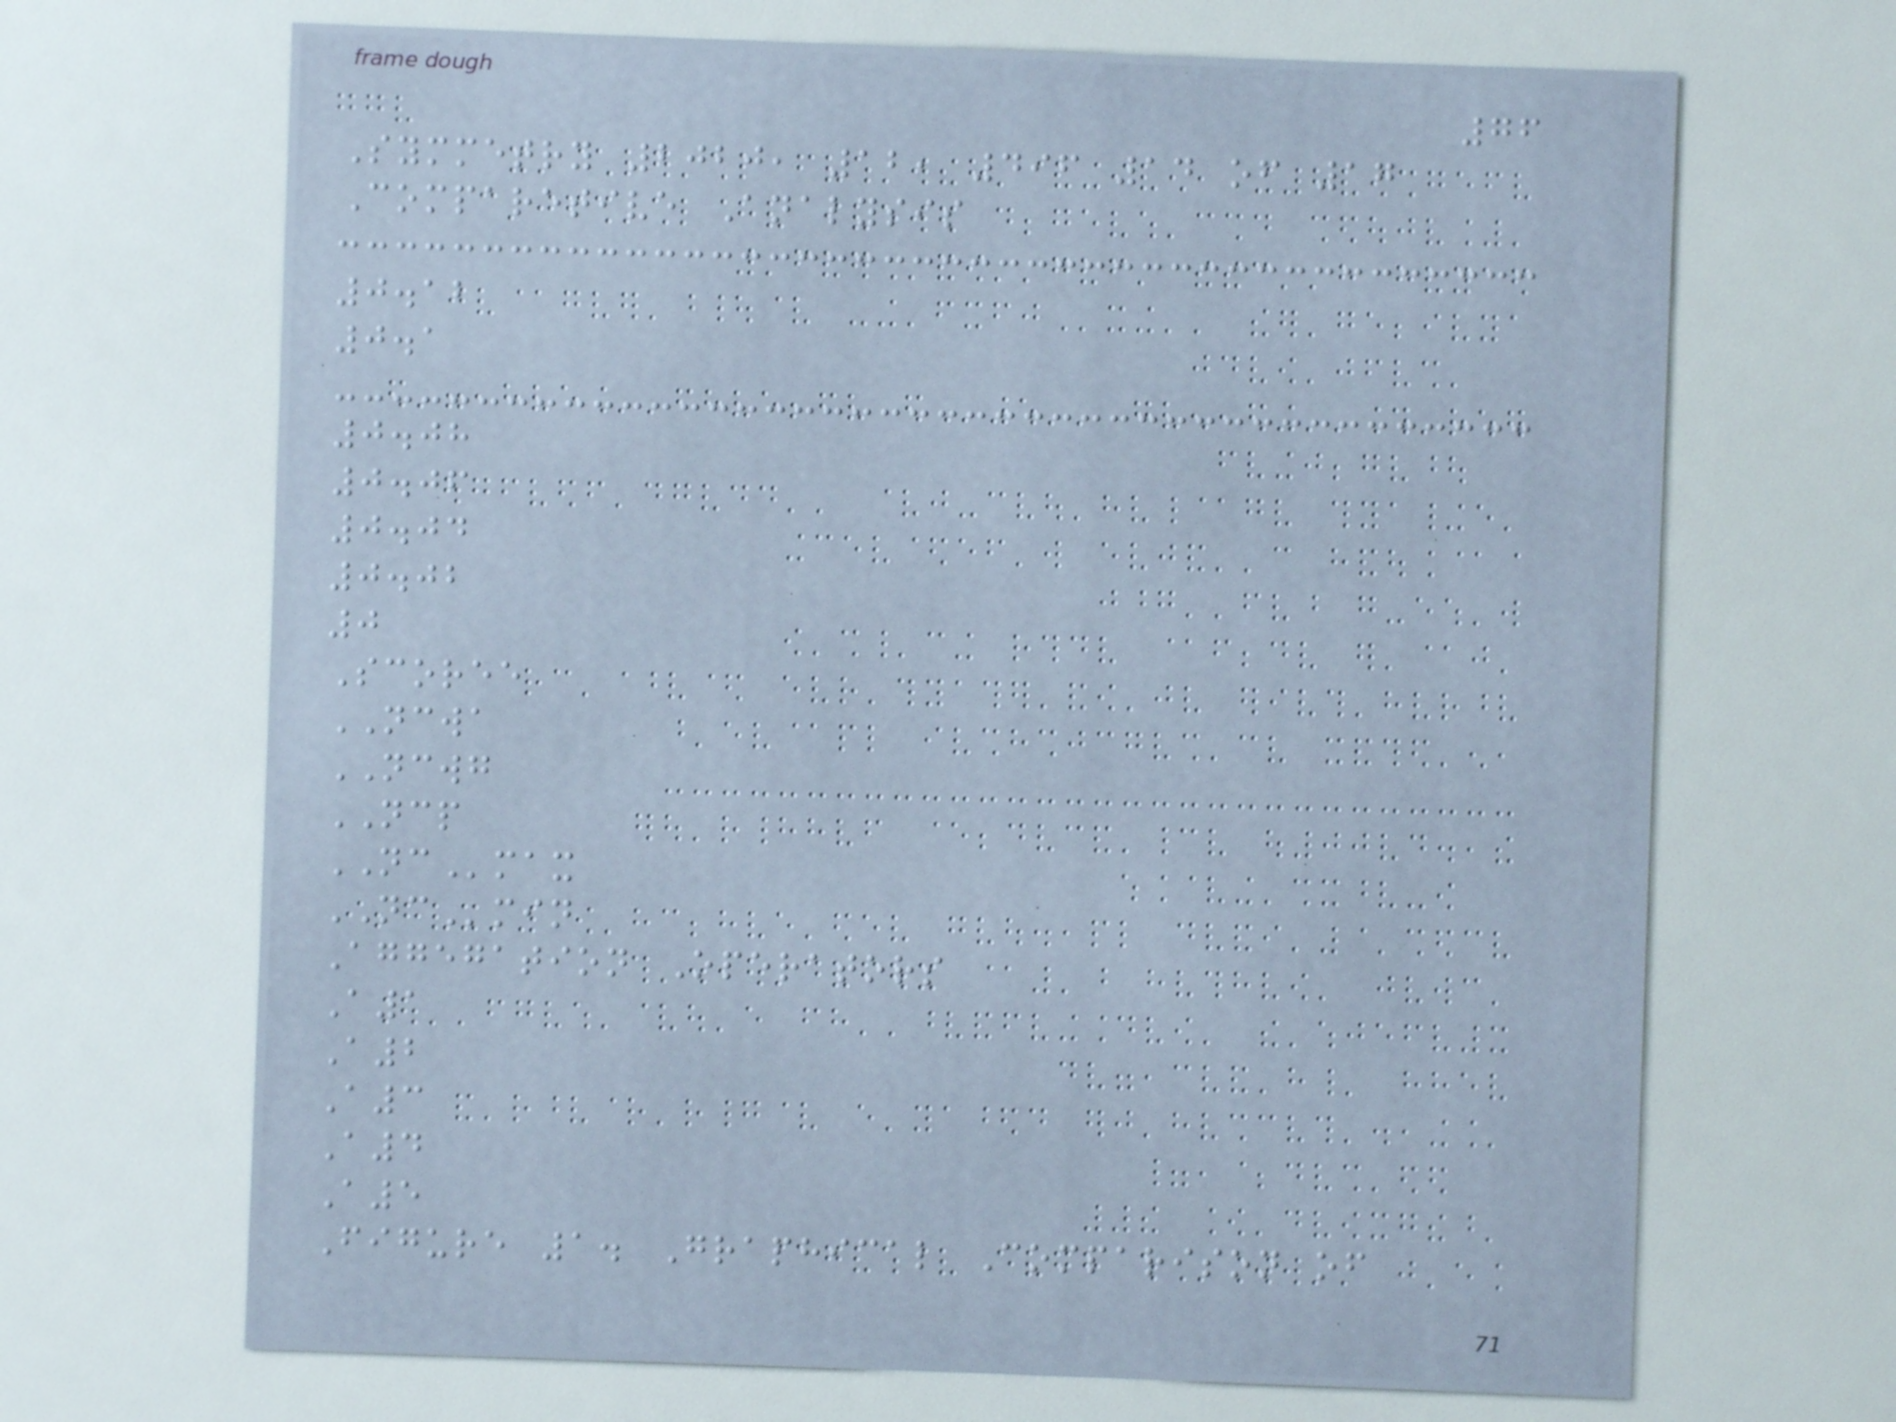76
Symmetry 2020, 12, 496 14 of 17
Comparetive Analysis
0.12
0.1
0.08
0.06
0.04
0.02
0
Scoree
NCWA
NCWG
NCP
NCmax
NCmin
Aggegation Operators
A1
A2
A3
A4
A5
Figure 1. Graphical Comparison of
